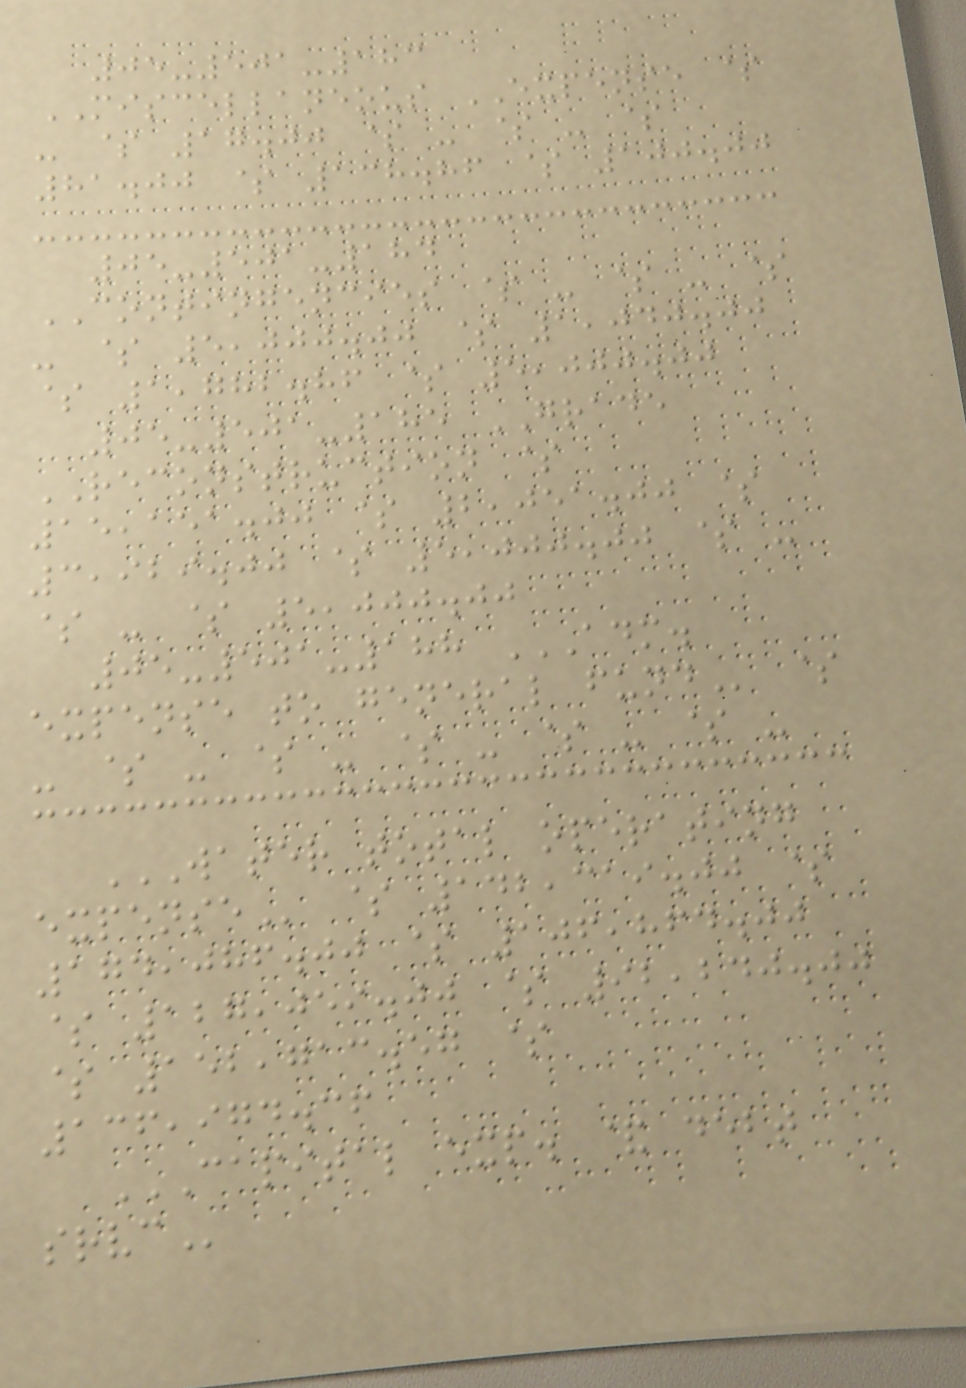05-501-183
MISCELLANEOUS EXPENSE $
- $ 17.00 $ - $ - $
81.00 $ 138.86 $ 100.00
05-501-184
CONTINGENCIES $ - $ - $
- $ 5,000.00 $ 1,040.00
$ 1,782.86 $ 5,000.00
05-501-185 GRADE
RECONSTRUCTION $
15,151.00 $ 2,051.00 $
3,929.00 $ 5,000.00 $ -
$ - $ 5,000.00
05-501-188 ADM.
EXPENSE TO GENERAL FUND $
- $ - $ - $ - $ - $ -
WATER TOTAL OPERATING
EXPENSE $ 142,319.00 $
174,086.00 $ 106,864.00
$ 127,059.00 $ 92,240.00
$ 152,713.57 $
136,974.36
CAPITAL EXP. & DEBT
SRVC
